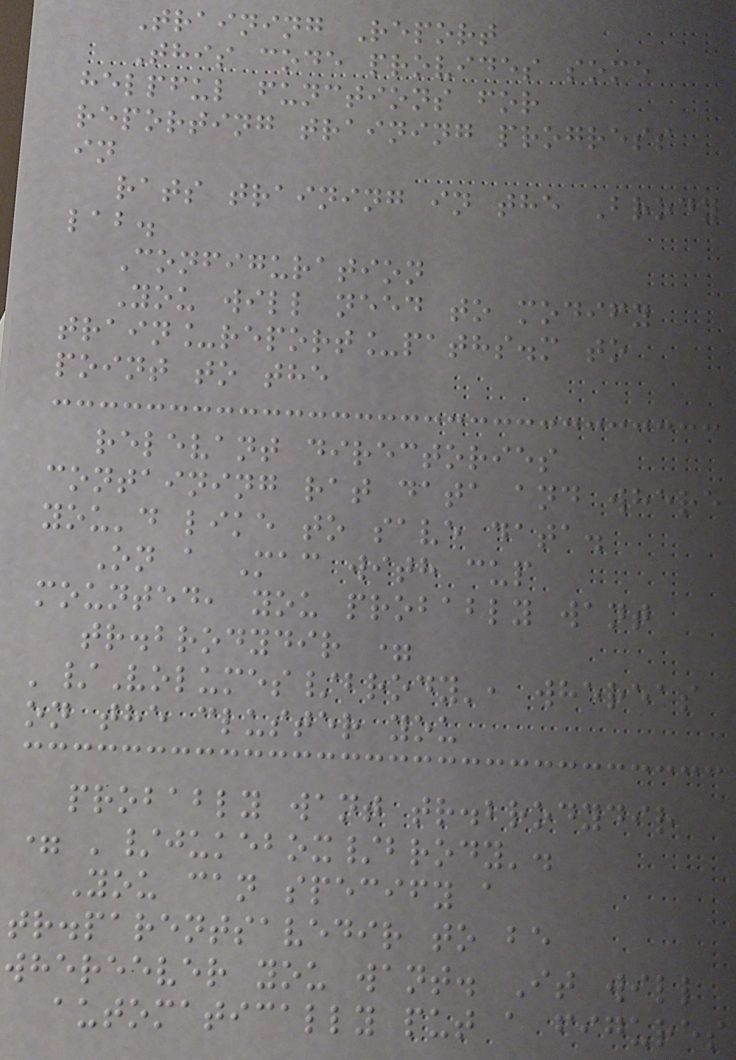Training Report
This code provides some
helpful functions for
reporting training progress
in
rats training in the Brody
lab.
Configuration
You will need to modify
train_report_paths.m to
point to the
relevant directories
containing rat data and where
you'd like to save data.
On a Mac with cup
mounted, you probably want
tr.brodydir =
'/Volumes/brody', whereas
on the cluster you
probably want tr.brodydir
= '/jukebox/brody'.
You can specify a
tr.parentsavedir to be
whereever you want. It will
automatically put a figures
